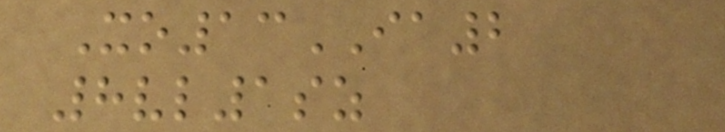Xo13IA2
8vl1sz
